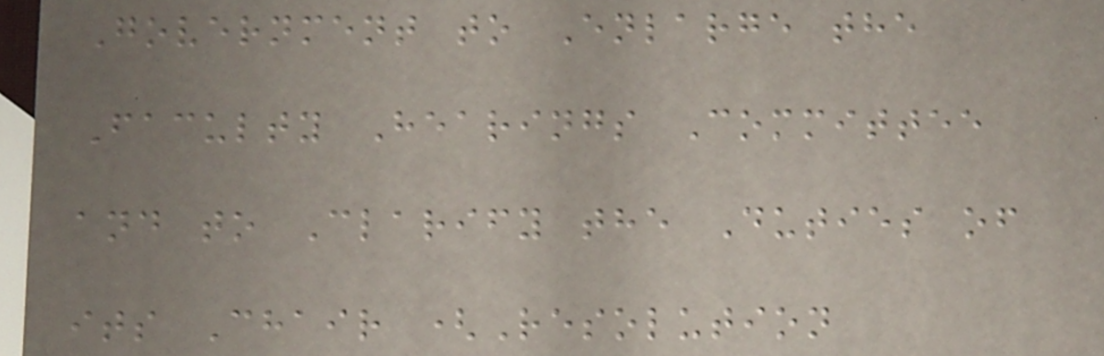Government to Enlarge the
Faculty Hearings Committee
and to Clarify the Duties of
its Chair (Resolution
